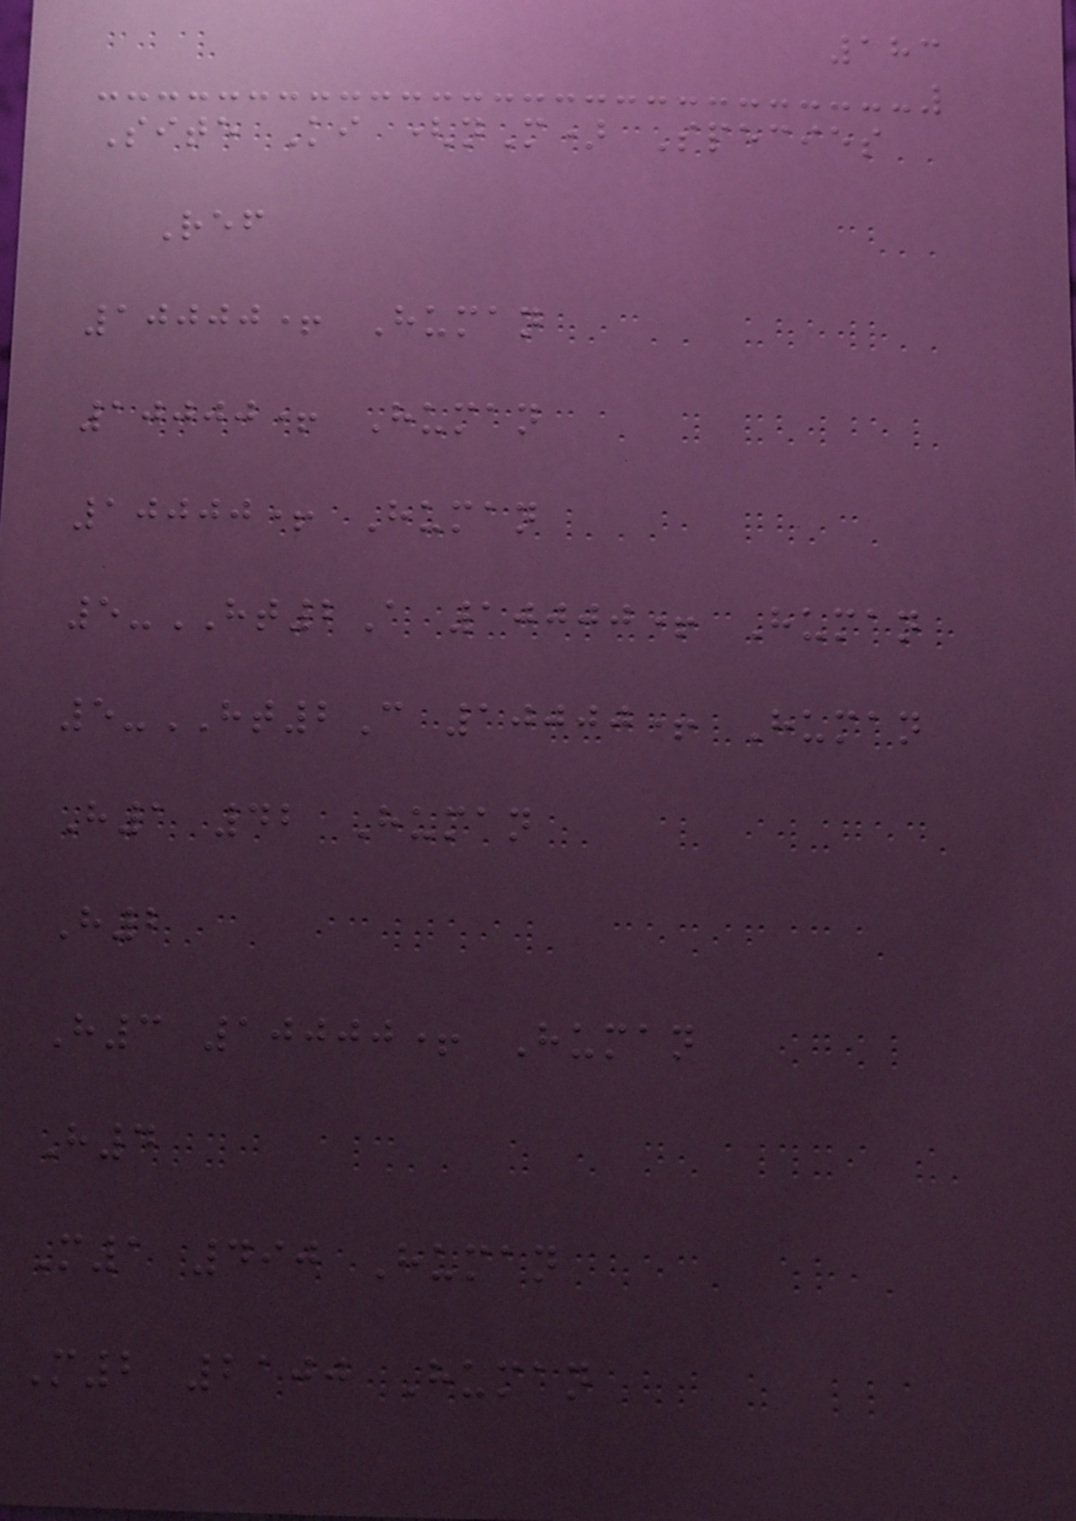183
Site Ki (nM) Species
Ref
10000+ Human
10000+ Human
10000+ Human
5-HT2A 10000+ Human
5-HT2C 10000+ Human
H1 42 Human
H2
H3 10000+ Human
H4
M1 490 Human
M2 2100 Human
